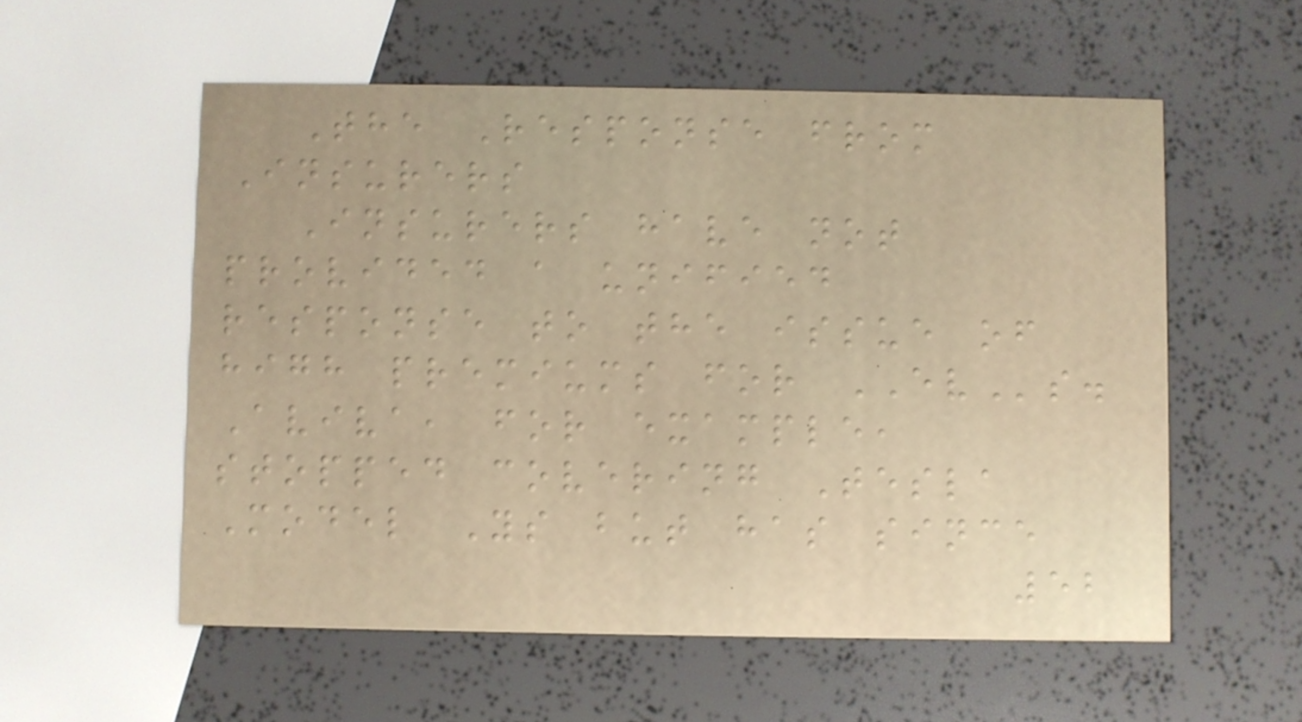The Response from
Insurers
Insurers have not
provided a unified
response to the issue of
high premiums for EVs.
Aviva, for example,
stopped covering Tesla
Model Ys but has since
52
